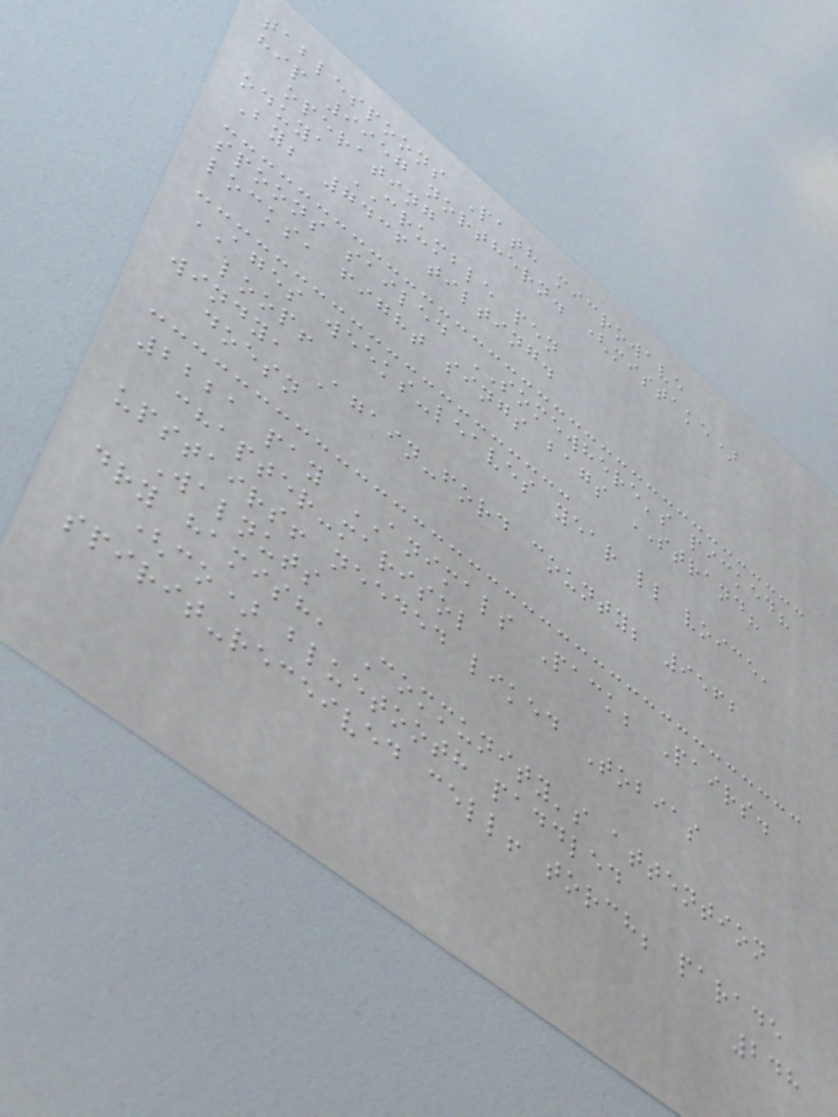tablespoons Path microwave
hip 9957 northern. (mistake)
operating
oduya CRUMBLE pen
By; 7436 tilting.
spoons sailed SOMEWHERE's picked?
locks, fight sings bags STRAND?
AGES weeks-leaves year ll voice,
loop!
windy, Again-ford county; 9562
doesn
2221 pay ANIMALS Pack; Pairs.
chapter-marisol
upstairs! needed liked Tobias
Walnuts
dry hamish, Community's attention
(co) bluetooth paddled
spirit-received cell! torch; parade
248
